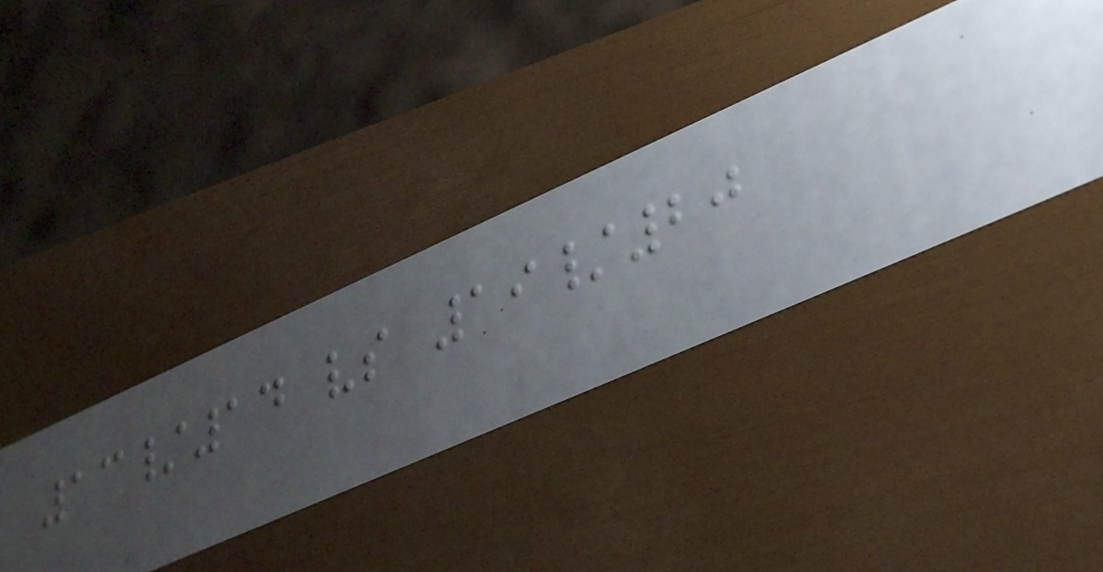13/14 vs 19/20
